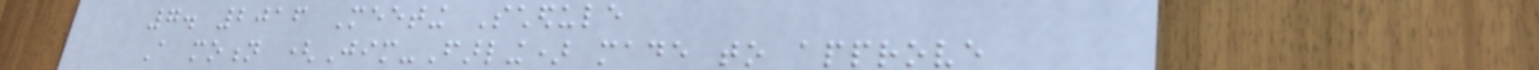7. 2016 Meeting Schedule
A motion (Jim-Farling) made to approve
